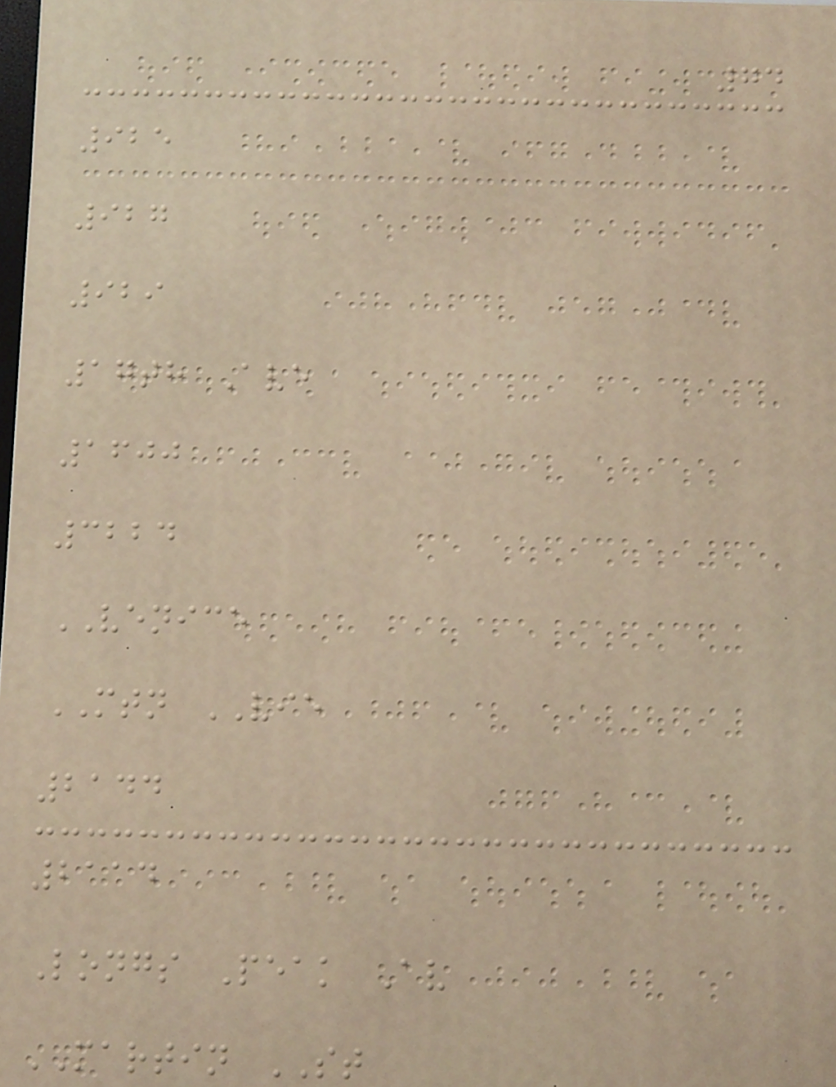74
925
927
929
17th Ave
1600
3224
VENICE
MTN VIE
2144
2114
Longs Peak Av
MARTIN ST
